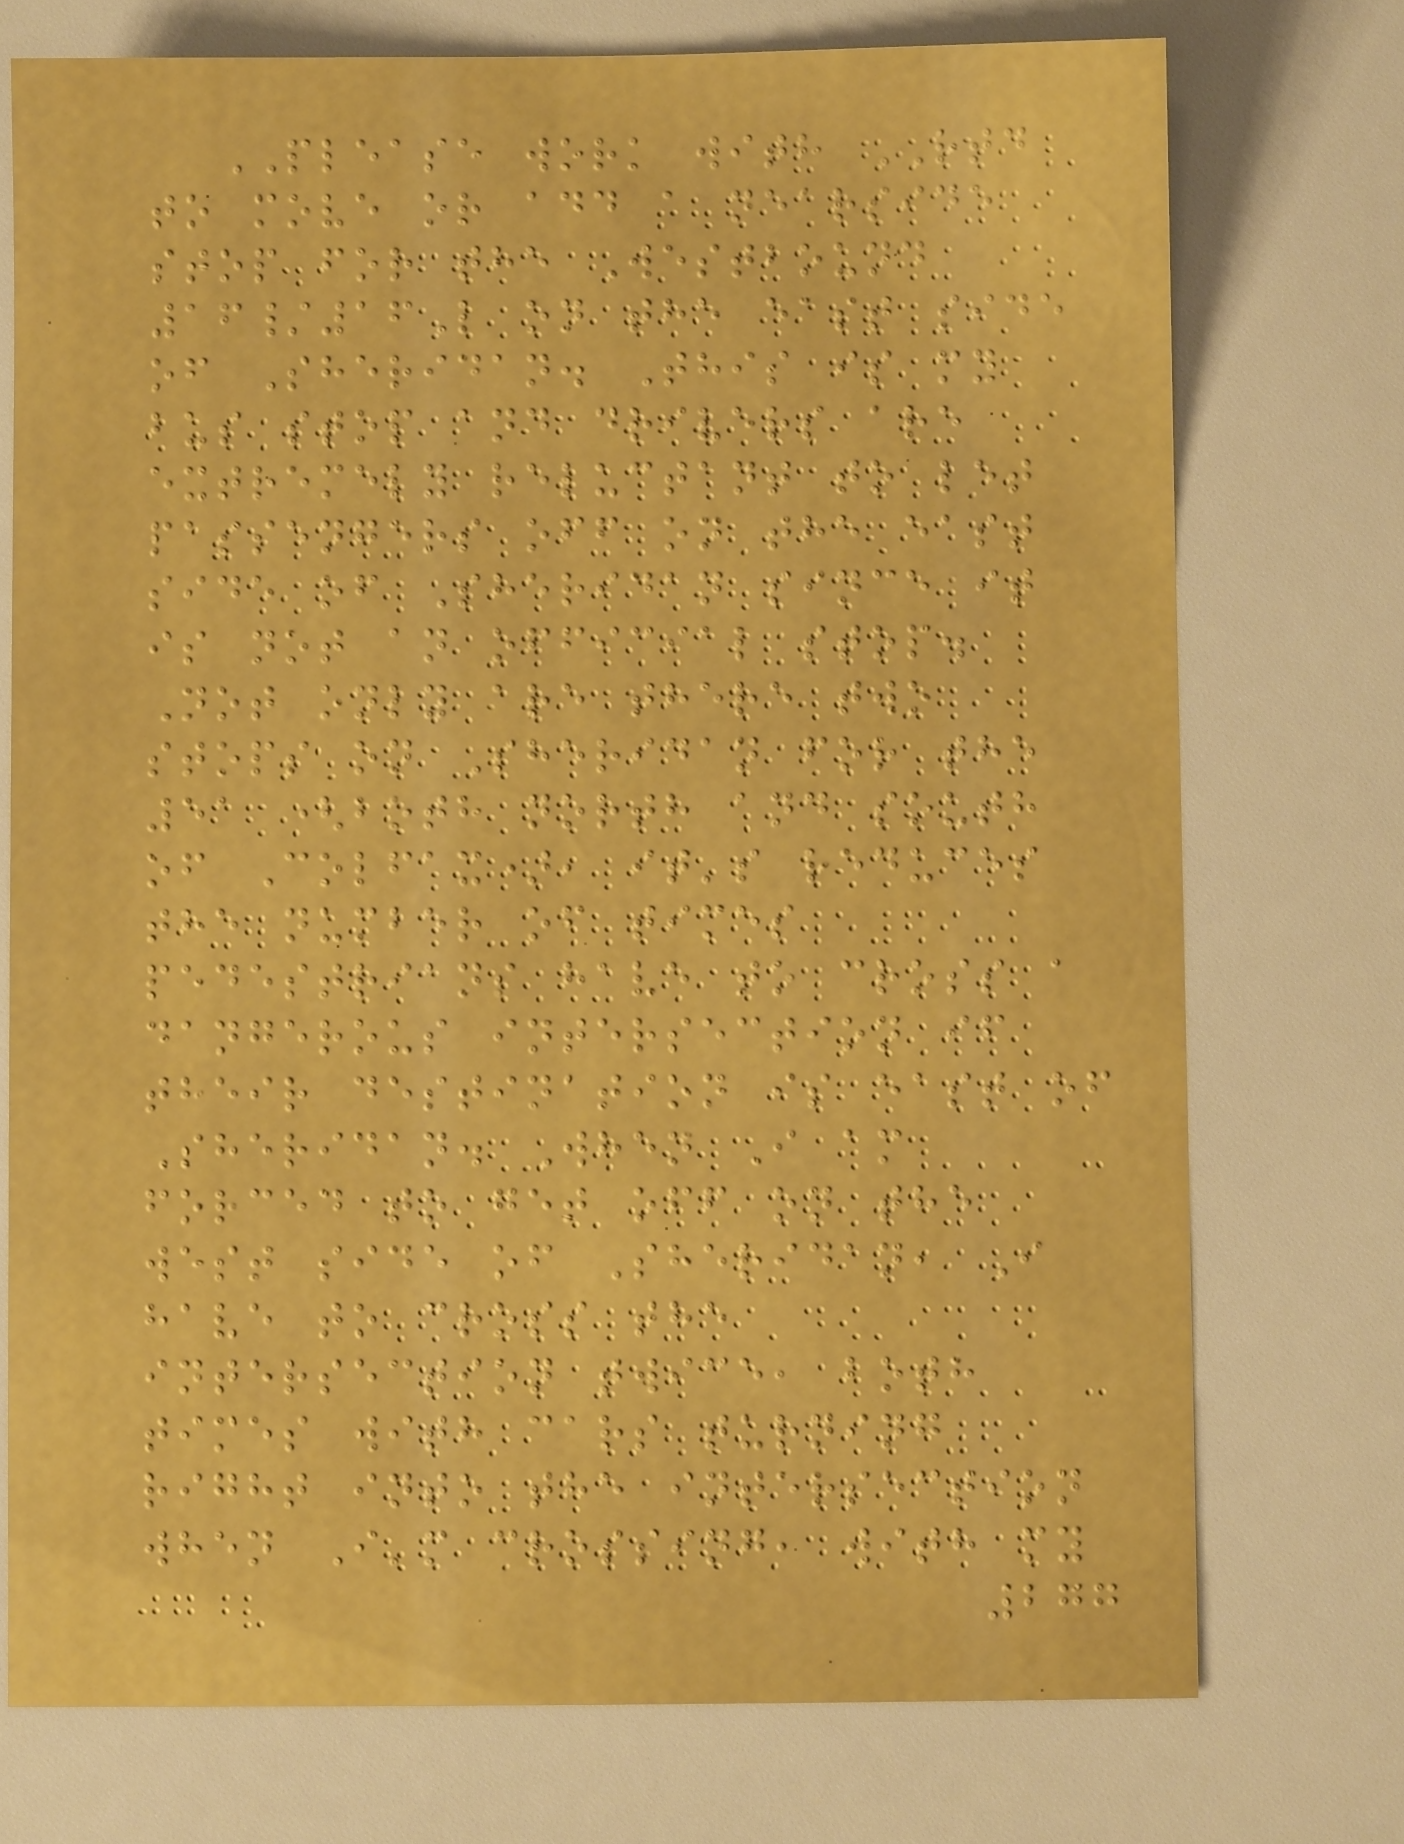PLEASE work with RTD
to move or add a nearside
stop for the Westbound
16/16L on the east side
of Sheridan. This is my
bus stop and drivers are
extremely reluctant to let
passengers off on the east
side of Sheridan since it
is not an official stop.
Not only are there two
stops on Sheridan for the
51 (both north and south
of Colfax), it's reduces
the number of times
pedestrians have to cross a
dangerous intersection if
their destination is east of
Sheridan. When I am
forced to get off on the
west side of Sheridan, I
have to cross the
intersection twice, both
times with cars turning
right into the intersection
when I'm crossing, with my
277
